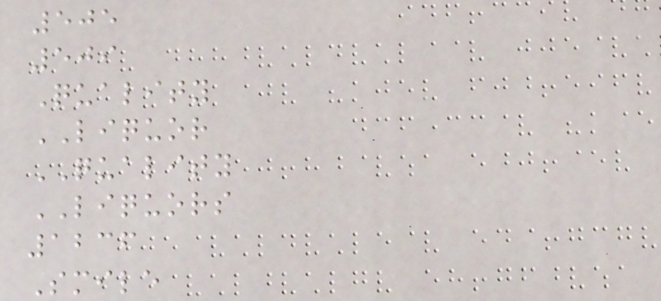505
509
Quality
LIQUOR
QUALITY
LIQUORS
1236
Smile
